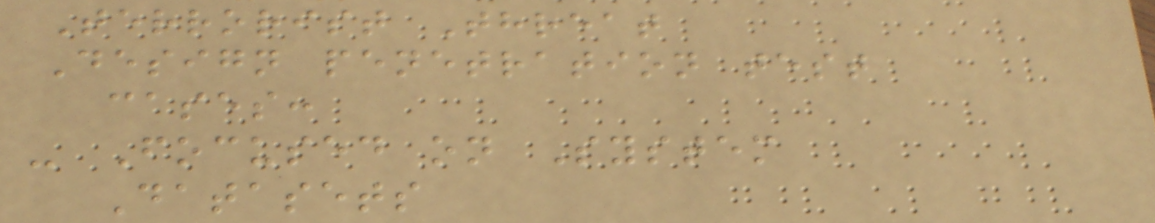Terrorist Threat
Design penetration test
cases:
- Focused on System
Datasets
